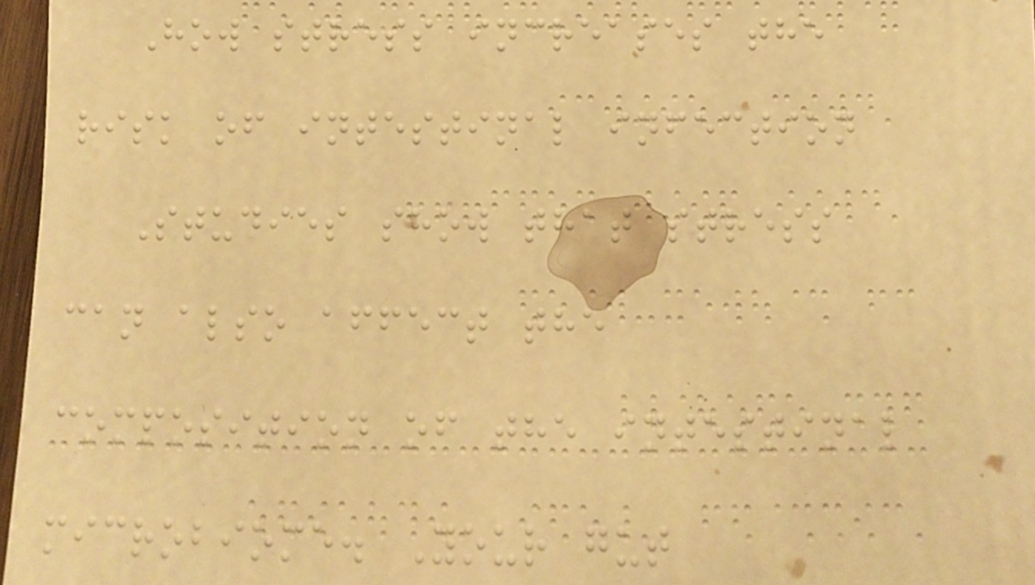How stress increases the
risk of intestinal infection
Studies show that stress
can also affect the
composition of the intestinal
microbiome. Your gut
